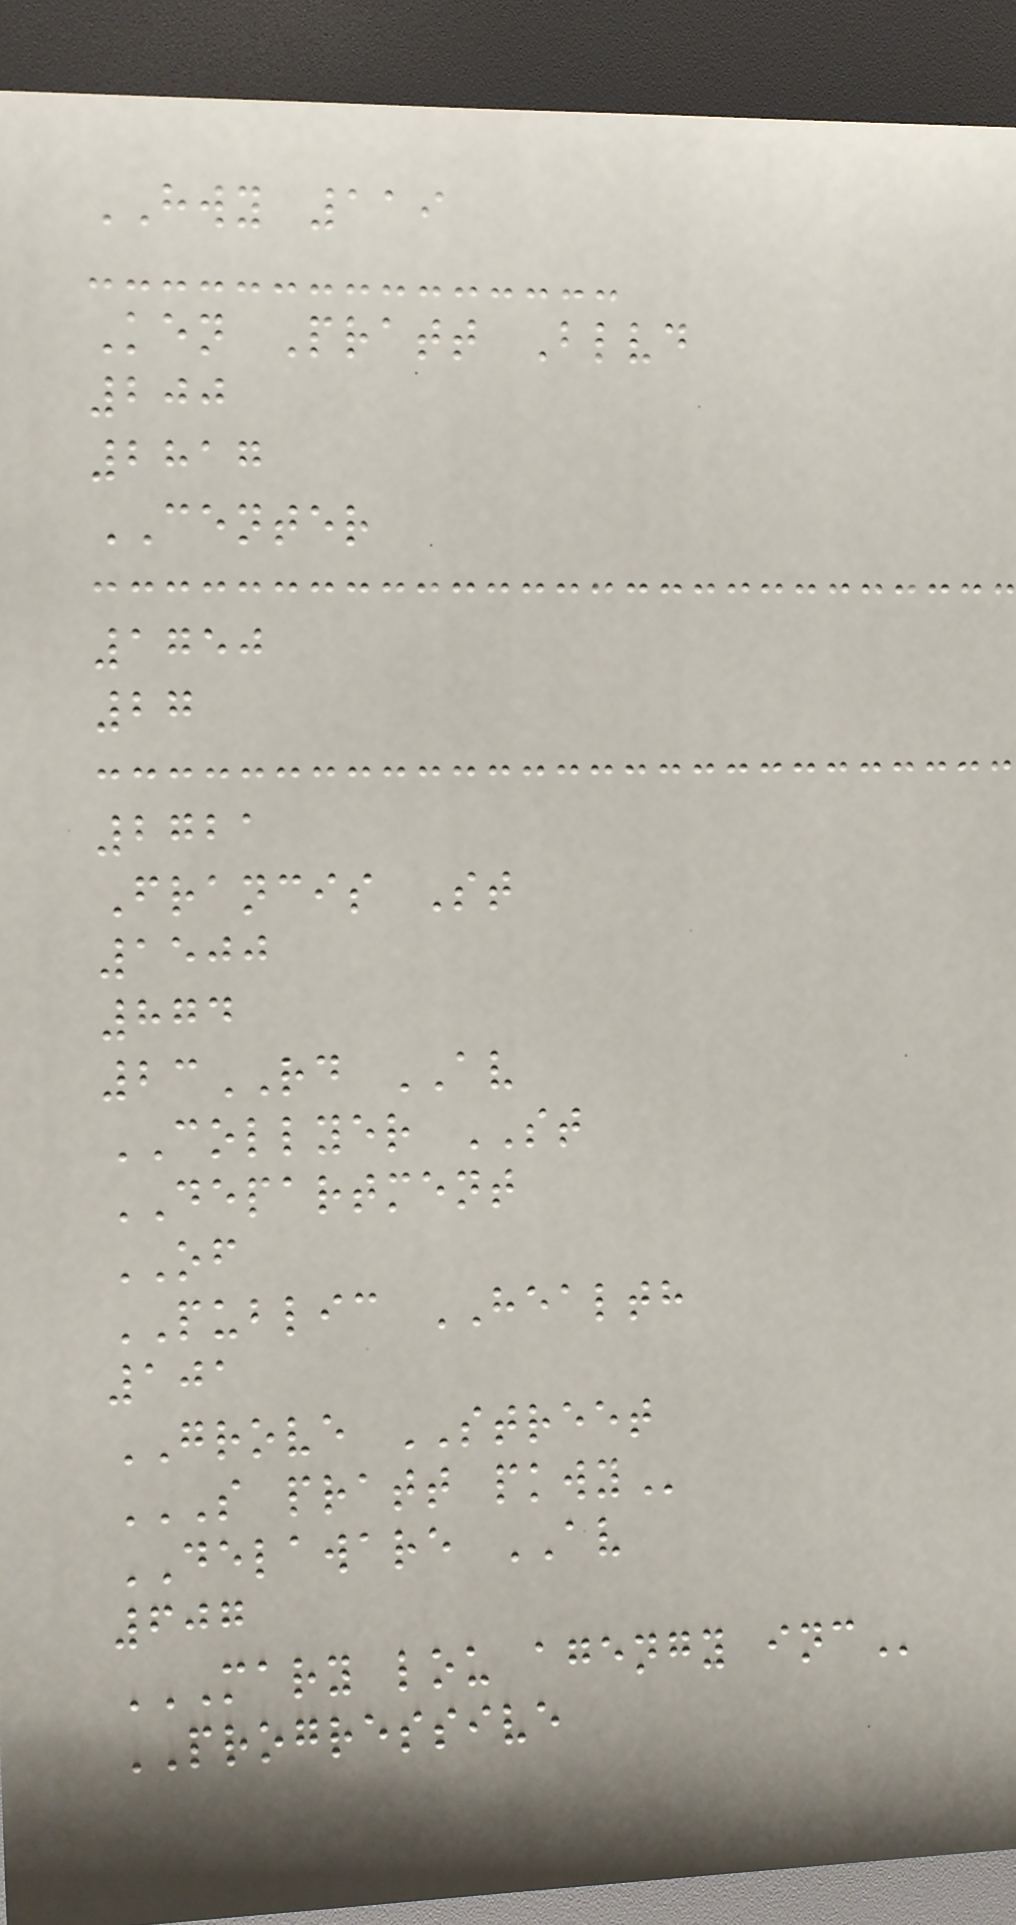HWY 119
Ken Pratt Blvd
200
2817
CENTER
1750
27
2721
Francis St
1500
874
23RD AV
COLLYER ST
DEPARTMENT
OF
PUBLIC HEALTH
101
GROVE STREET
S PRATT PKWY
DELAWARE AV
607
MARY LOU AGENGY INC
PROGRESSIVE
